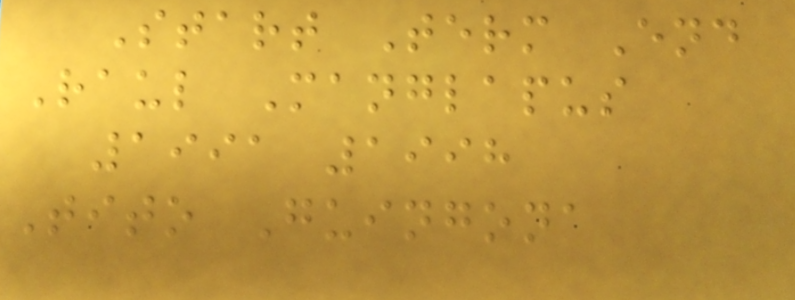Start Term End
Raul Manglapus
1991 1998
Tito Guingona
